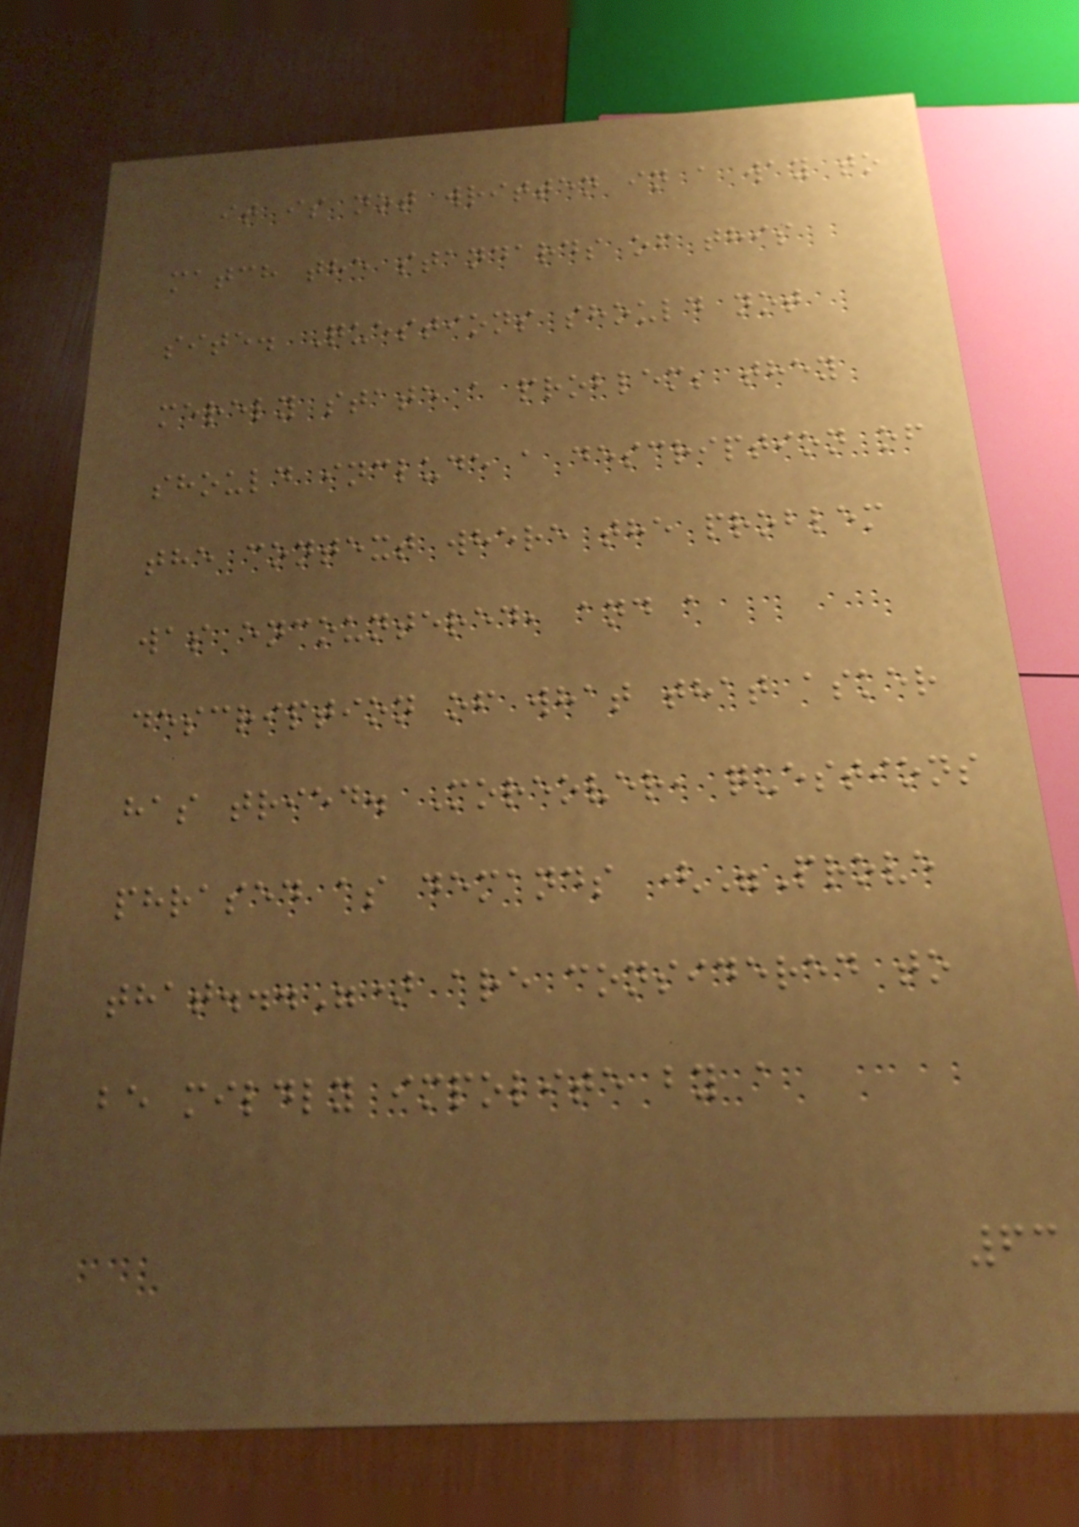it is not written in a way to
match the standards of this
site. Questions should not
merely state a problem; they
should include a description of
the context where the problem
was encountered, and a
description of what that asker
has tried. Moreover, questions
phrased as demands ("Prove
that...") are considered to
be mildly impolite by a
63
